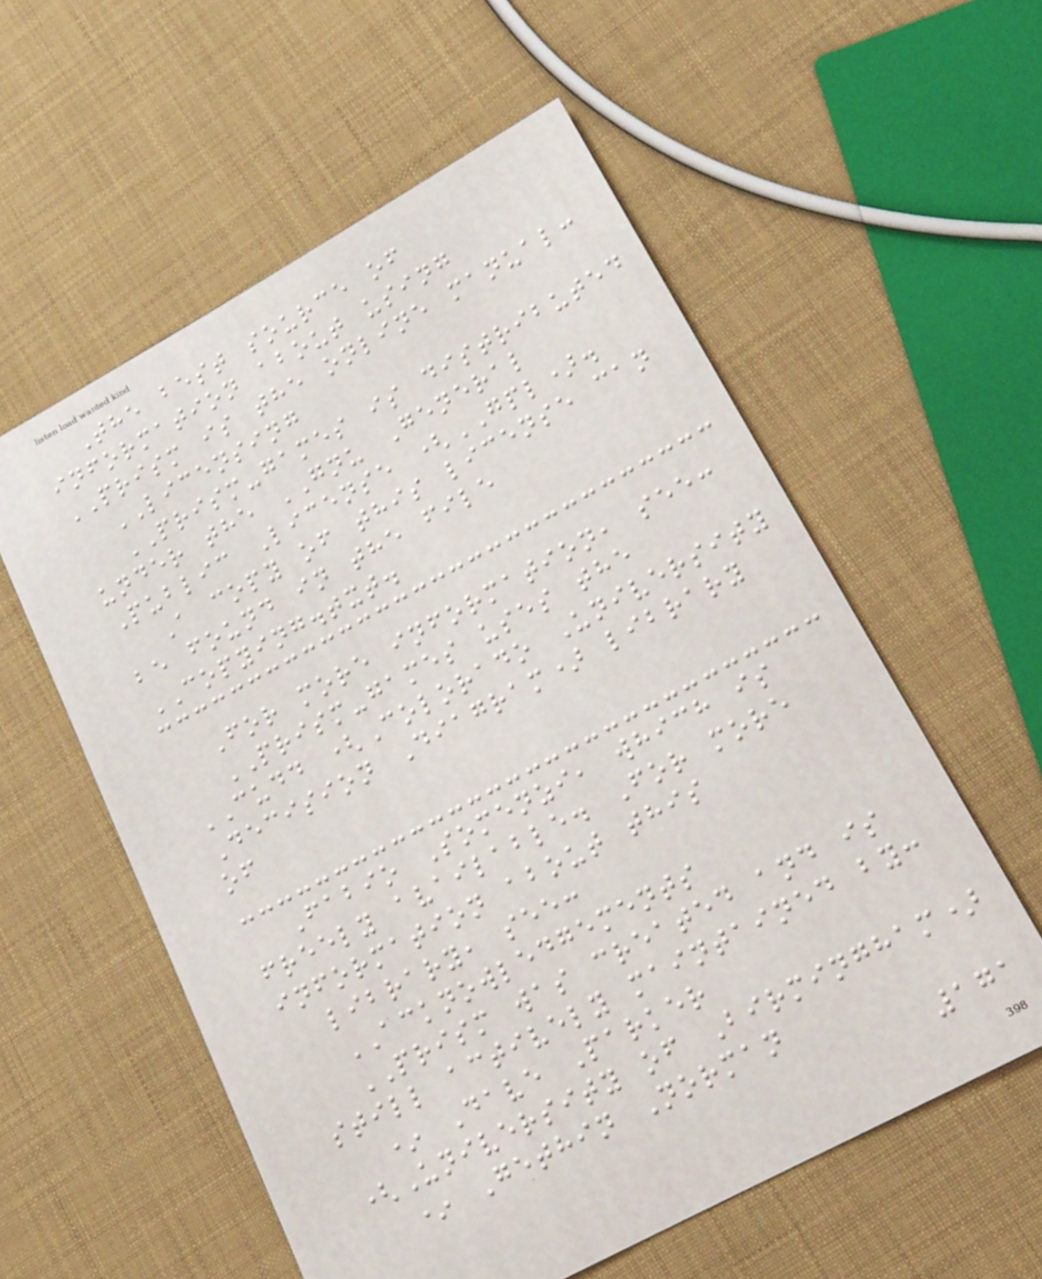The best source of
information about using
PRISM is the online manual:
LICENSING
PRISM-games is distributed
under the GNU General
Public License (GPL).
A copy of this license can
be found in the file
COPYING.txt.
For more information, see:
PRISM-games uses the
CUDD (Colorado University
Decision Diagram) library
of
Fabio Somenzi, which is
freely available. For more
information about this
library, see:
ACKNOWLEDGEMENTS
PRISM was created and is
still actively maintained by:
* Dave Parker
(University of Birmingham)
* Gethin Norman
171
